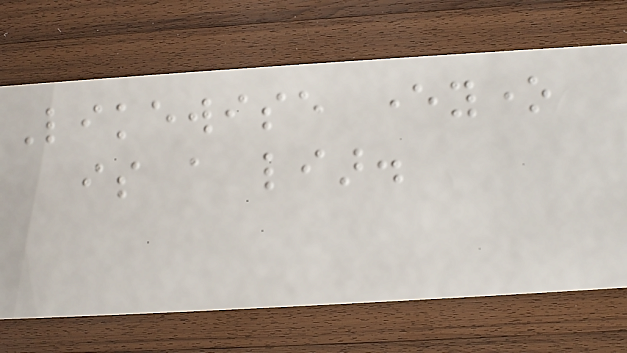Likewise everyone
is a liar.
